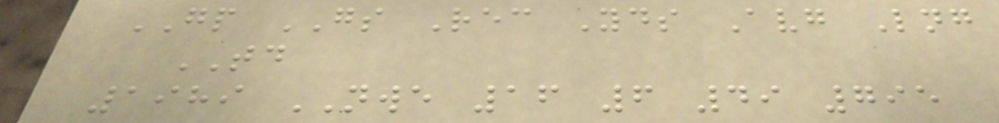GP GS Rec Yds Avg Lng
TD
1989 NWE 16 6 49 795
